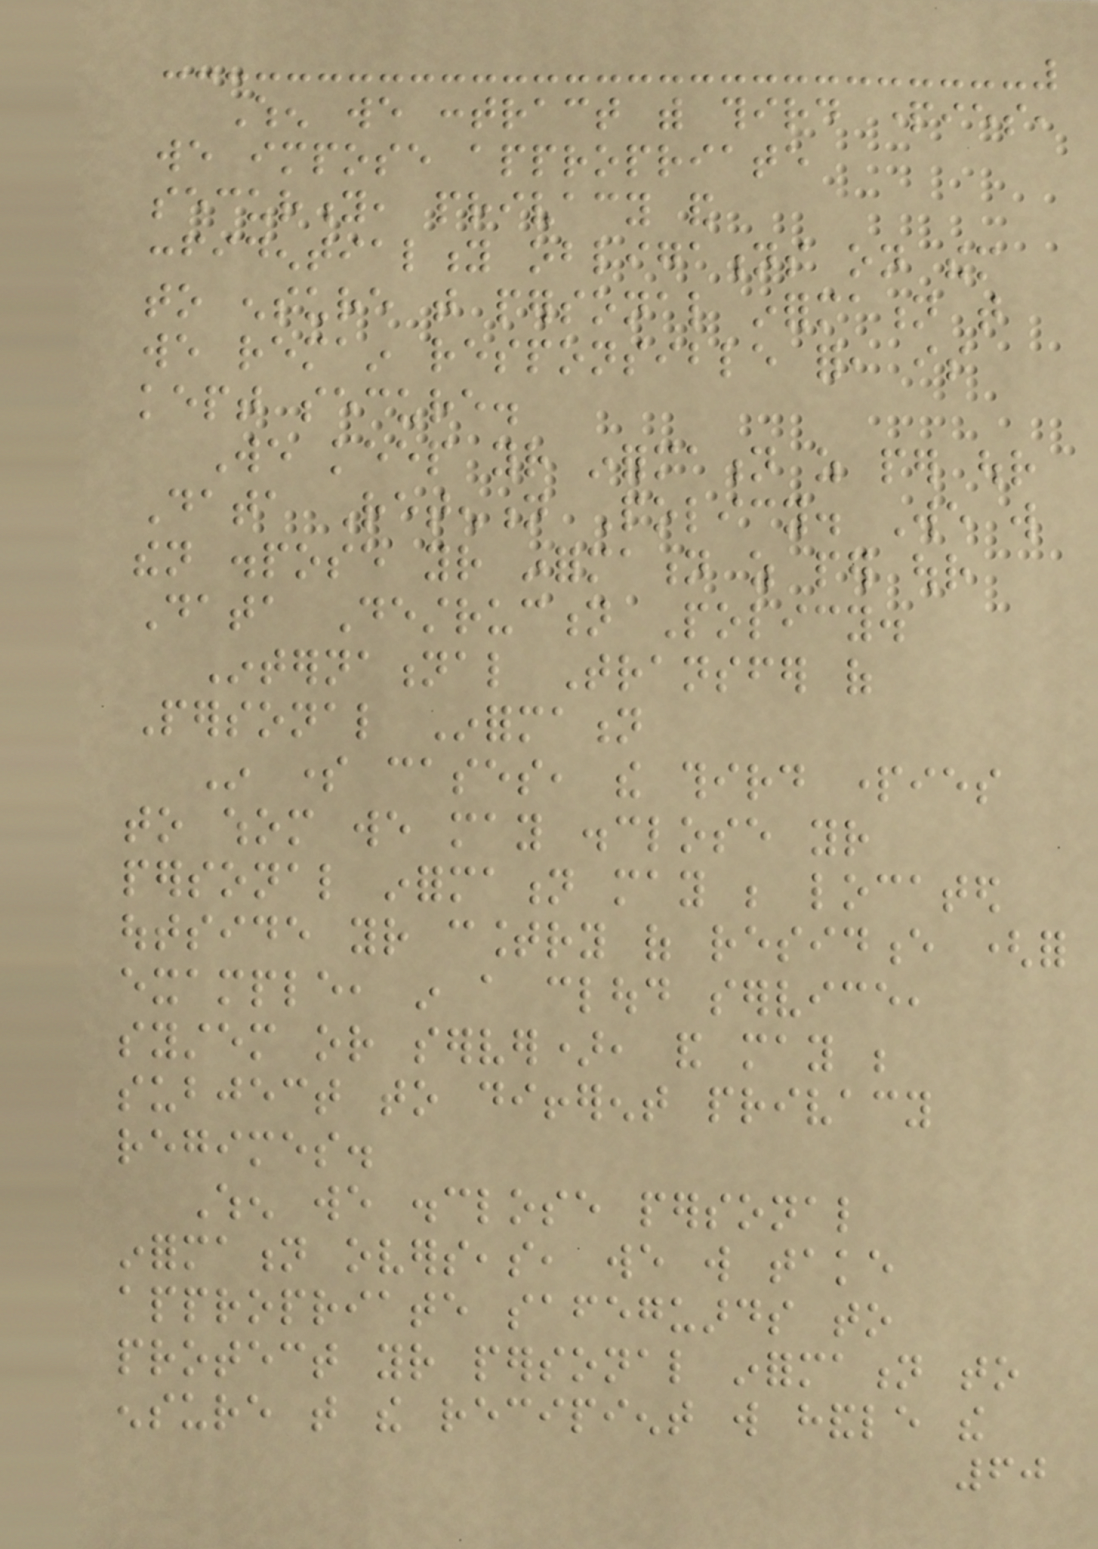When we contract with third parties,
we impose appropriate
security, privacy and
confidentiality obligations on them
to ensure that personal information that
we remain responsible for, is
kept secure.
We keep your information as per our
Data Retention Policy. We will
then dispose your information as per our
Data Destruction Policy.
International Transfer of
Personal Information
In some cases, the third parties
to whom we may disclose your
personal information may be located
outside your country of residence (for
example, in a cloud service,
system or server), and may be
subject to different privacy
regimes.
When we disclose personal
information overseas, we will take
appropriate safeguards to
protect your personal information to
ensure that the recipient will handle the
60
